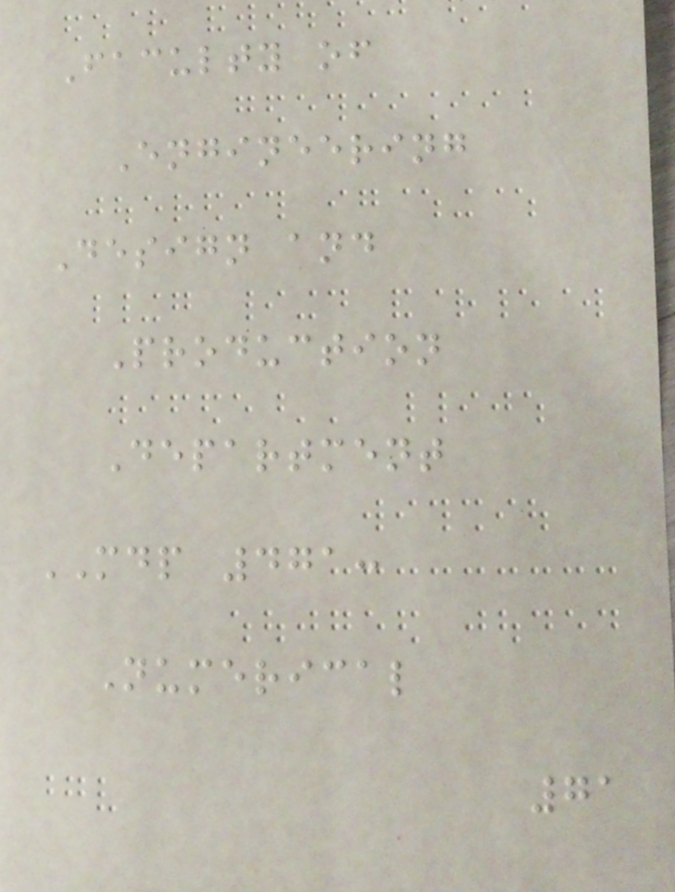Faculty of
Engineering
Design and
Production
Department
MDP 471:
Numerical
71
